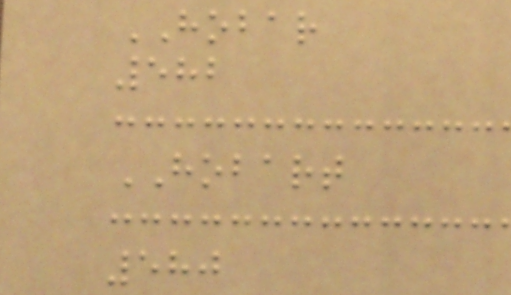HOBAR
582
HOBART
580
